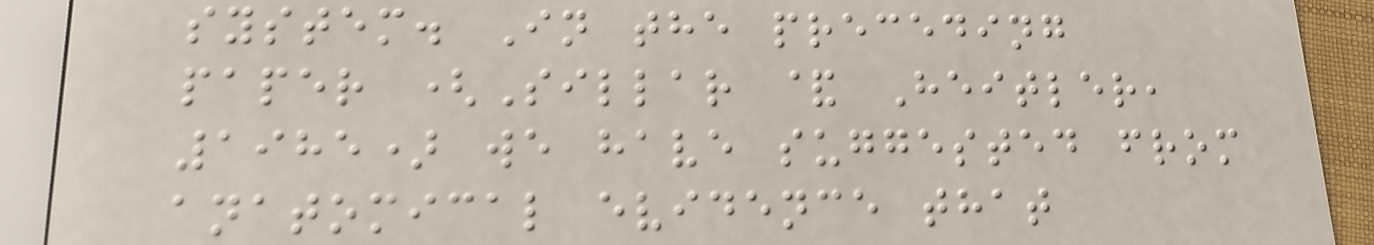system. In the preceding
paper (Sillar & Heitler,
1985) we have suggested from
anatomical evidence that
